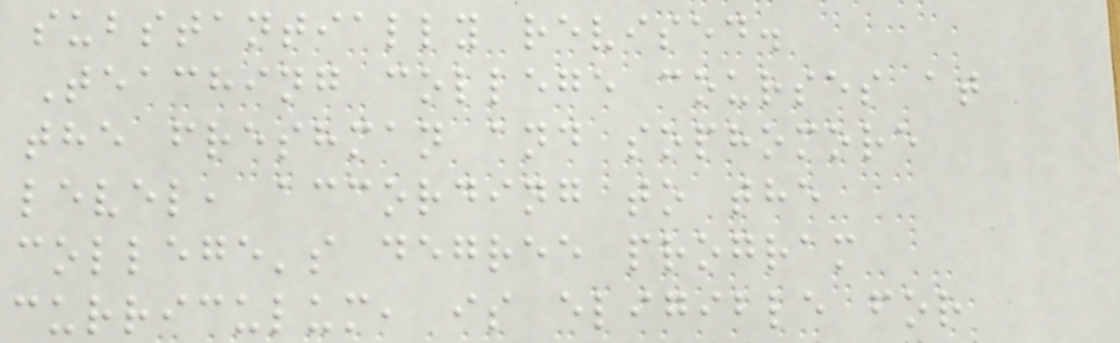substantially revised.
Teaching college courses at
the freshman and sophomore
level, according to the
college's degree program
curriculum, is eligible for
